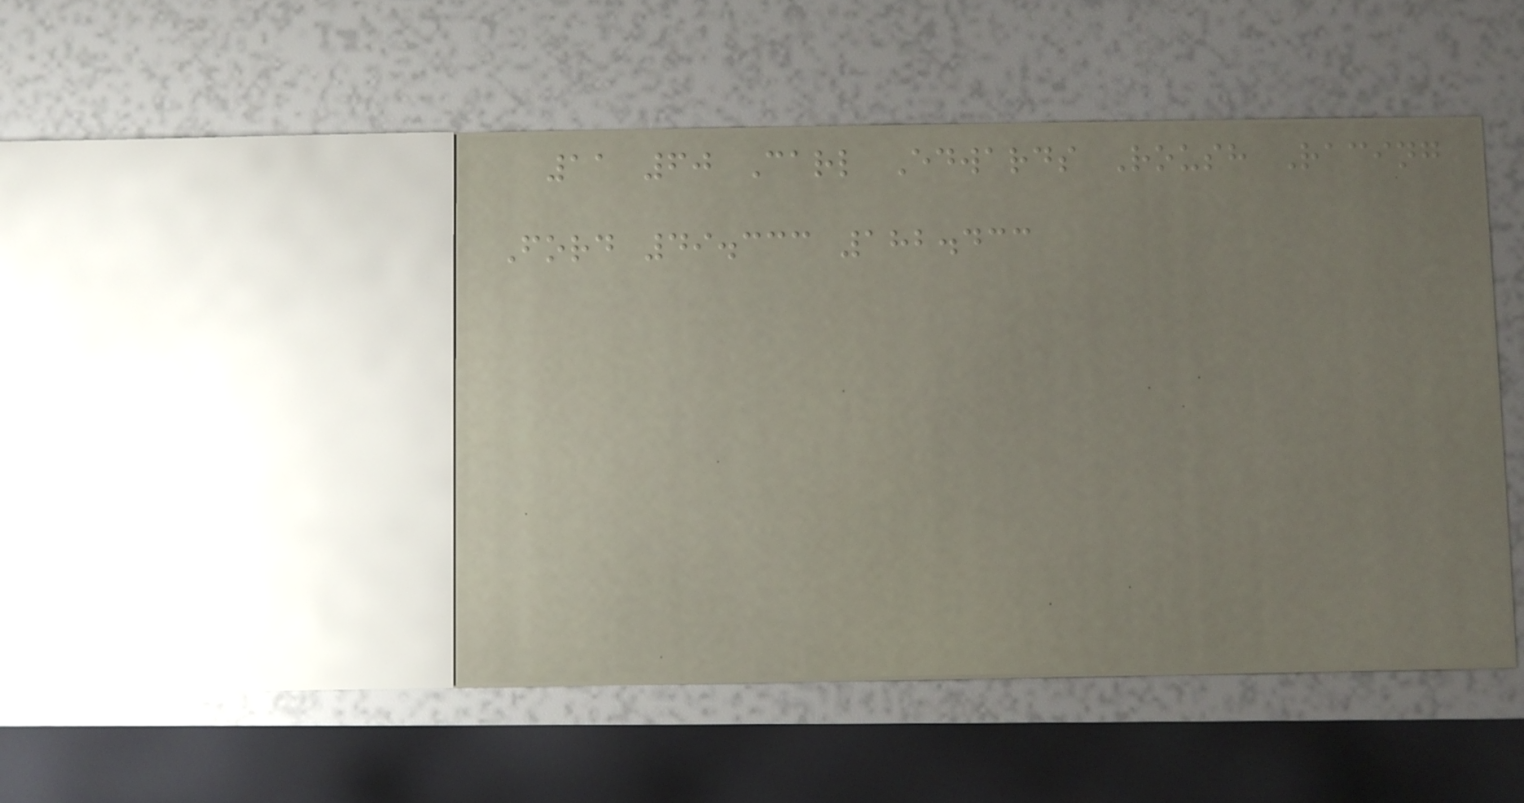11 60 Carl Edwards Roush Racing
Ford 49.333 182.433
